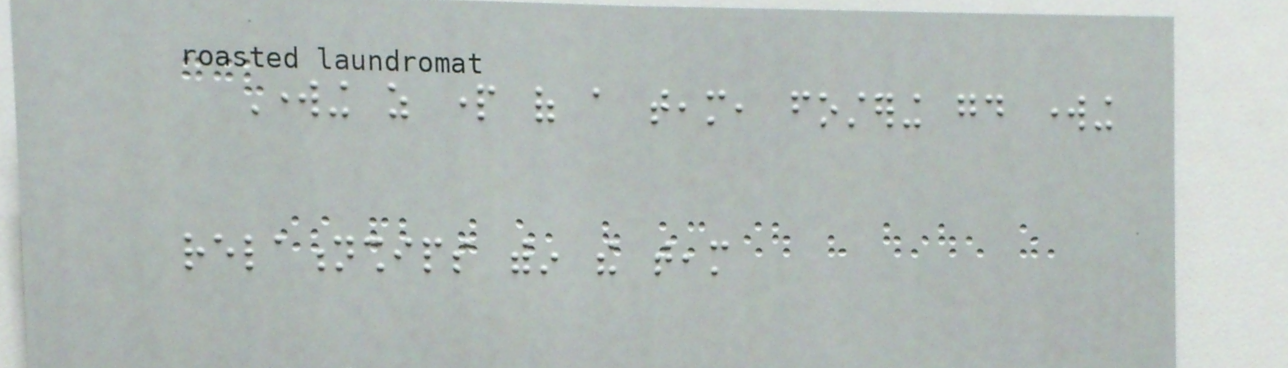Working as part of a team, fostering good working
relationships within the team
